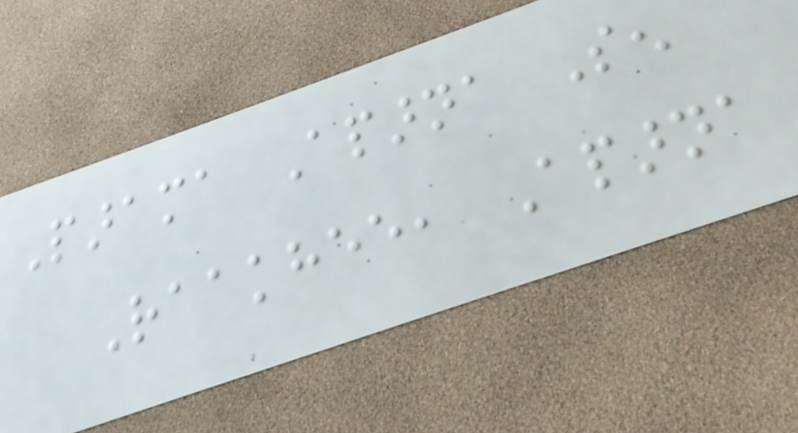Parama Aparna Sen
Raakhee, Aparna
